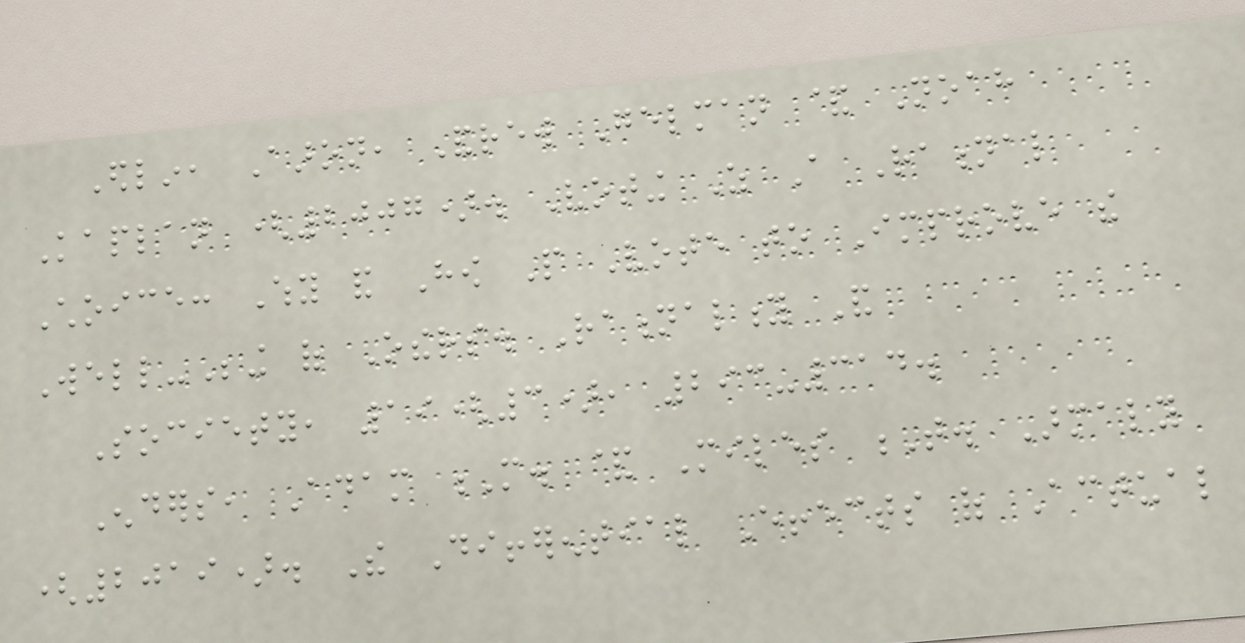Edlin, Aaron, Andrew Gelman & Noah
Kaplan (2007). Voting As A Rational
Choice: Why and How People Vote to Improve the
Well-Being of Others. Rationality And
Society, 19(3), 293-314.
Enders, Adam M. & Miles T. Armaly
(2019). The Differential Effects of Actual
